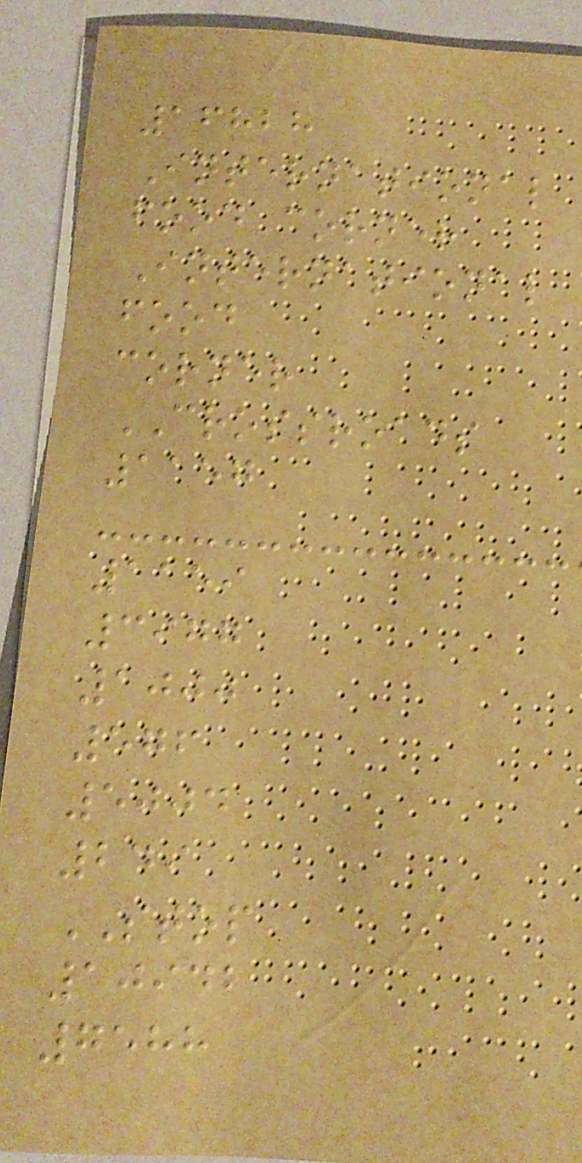16828
International
food corner
International
food
corner
CROSSROADS
1157
1159
3977
1000
576
5004
249
STOP
10942
7588
